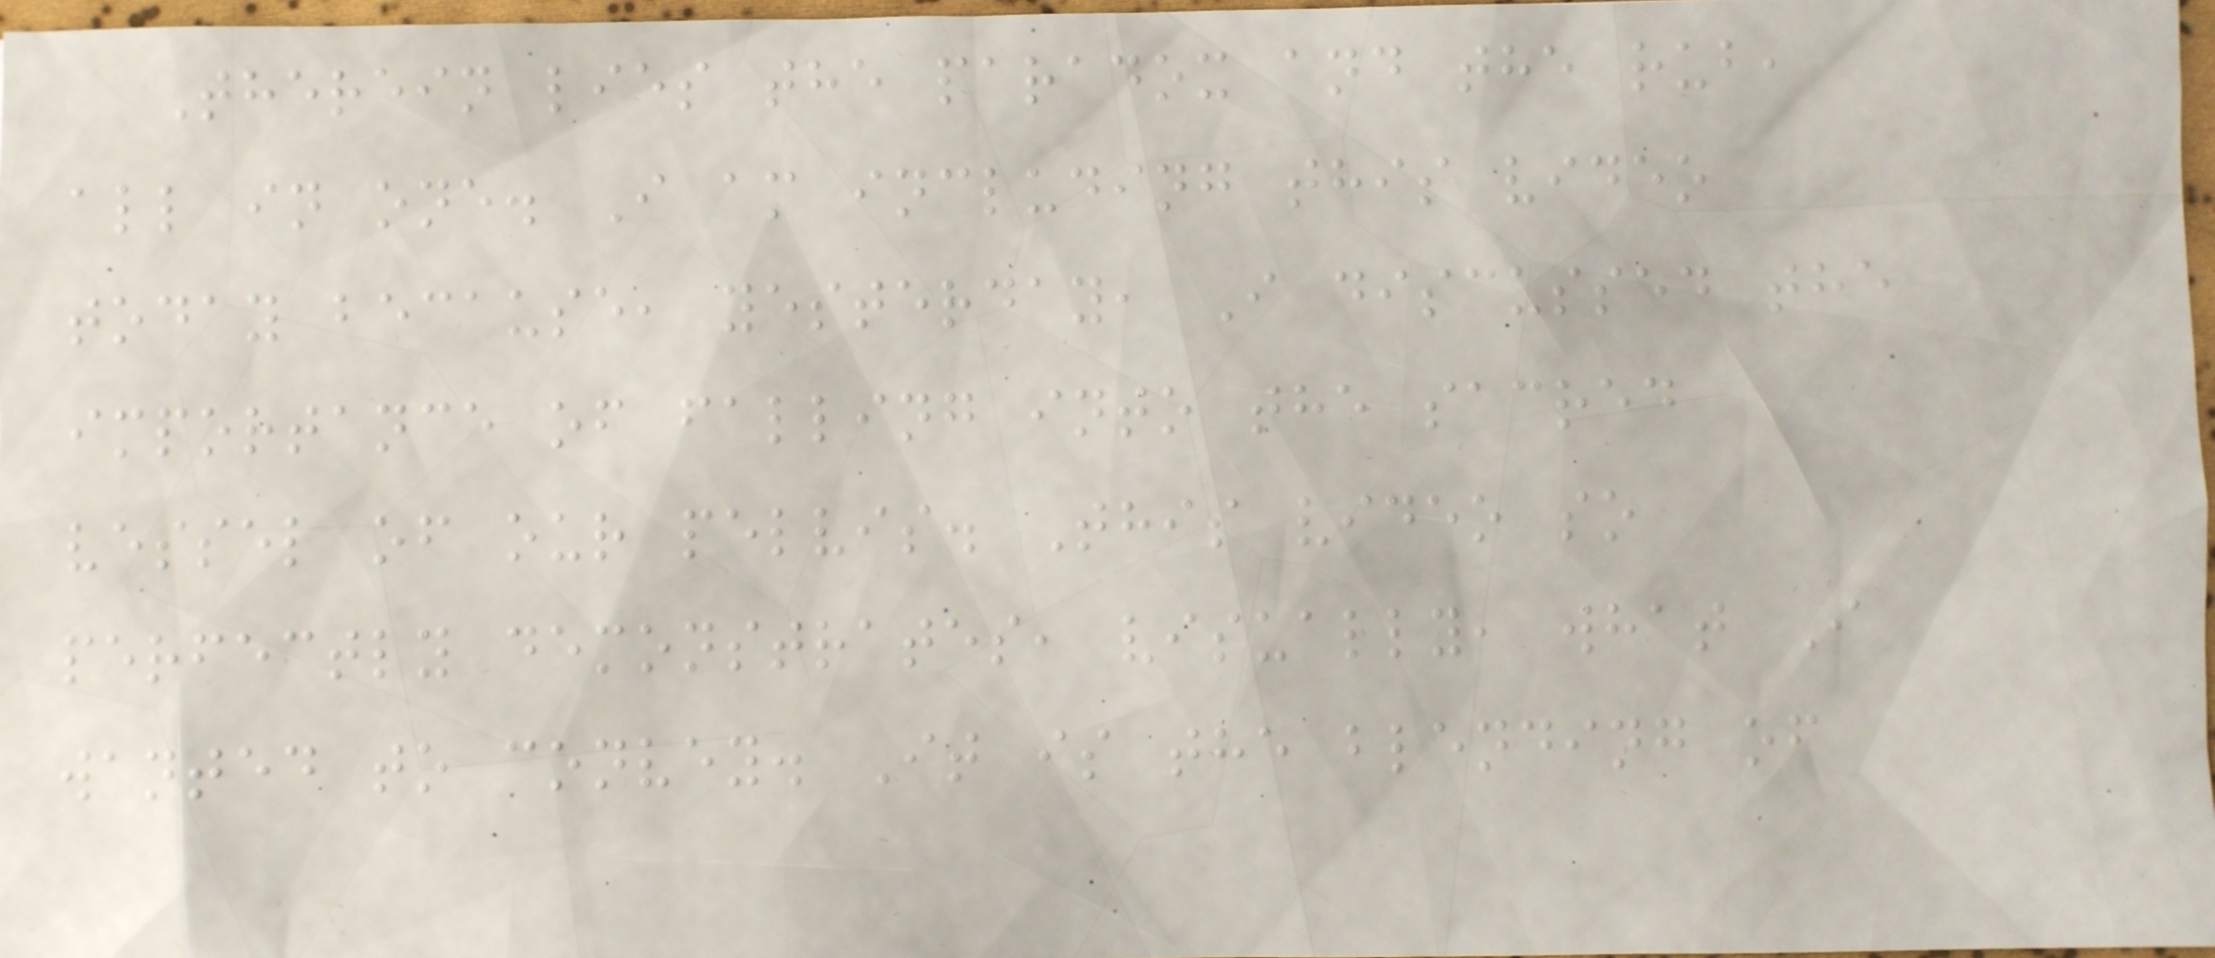Therein lies the paradox and the rub,
all in one. I am including this video
today because, yesterday, I discussed the
importance of falling into the sacred
vessel of our pelvis. This video so
perfectly demonstrates, visually, what I
wanted to convey. It is the blending of
